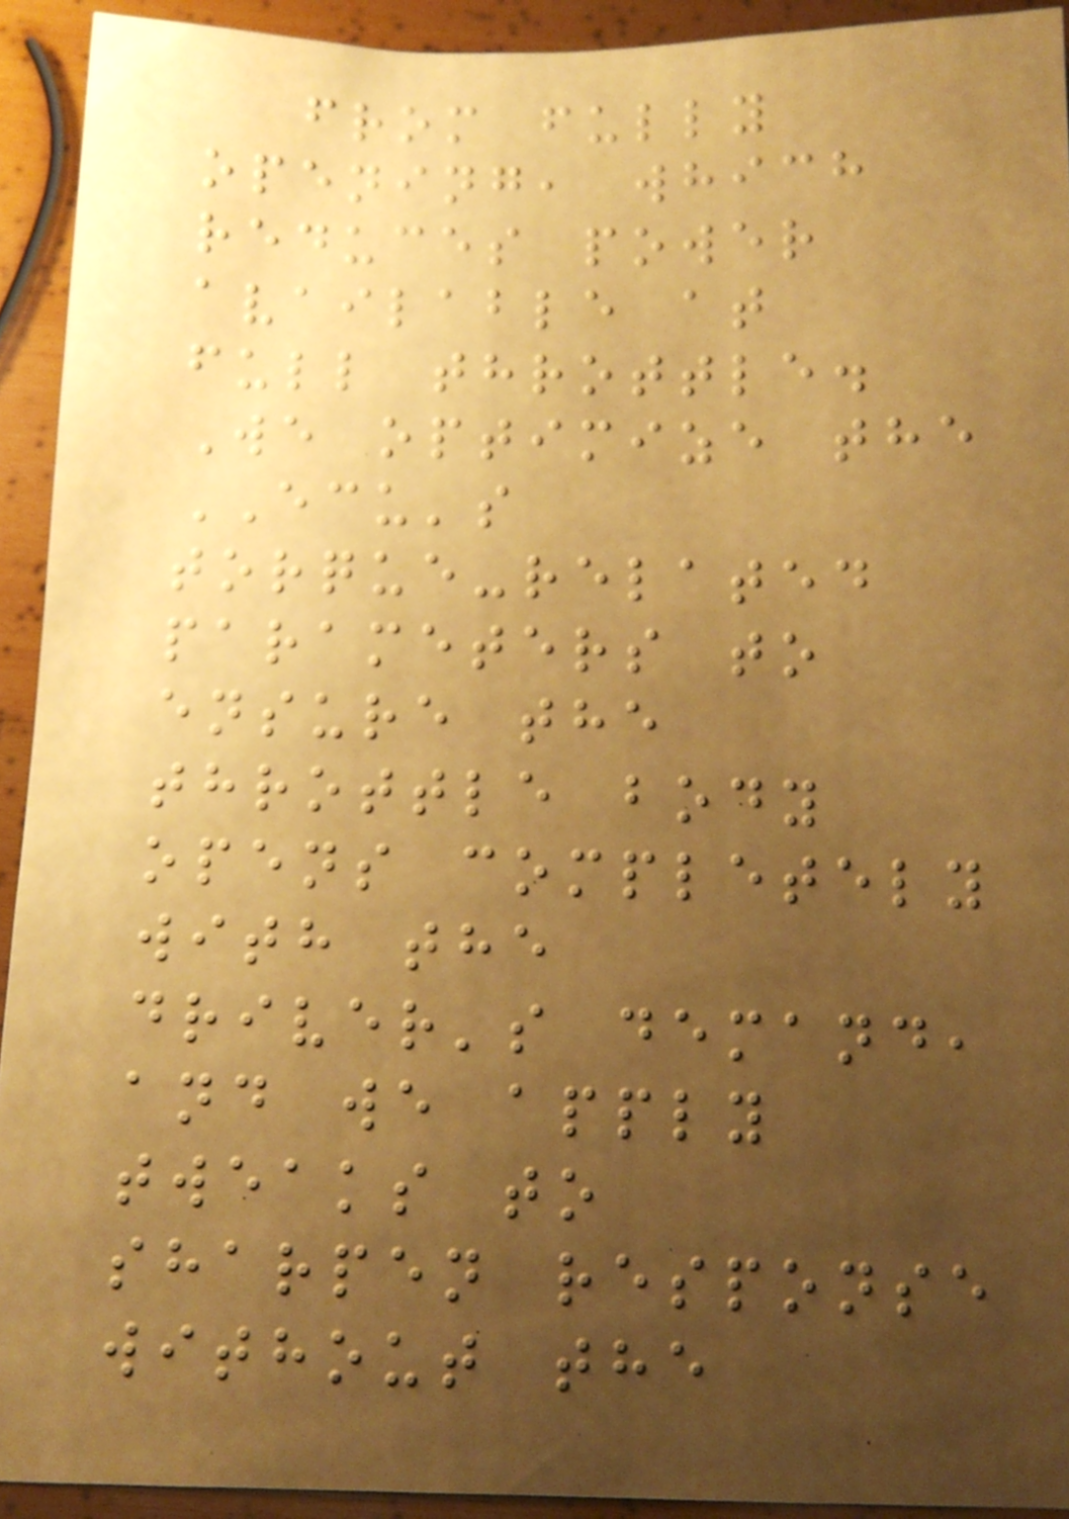from fully
opening, which
reduces power
available at
full throttle.
We optimize the
ECU's
torque-related
parameters to
ensure the
throttle body
opens completely
with the
driver's demand,
and we apply
tweaks to
sharpen response
without the
